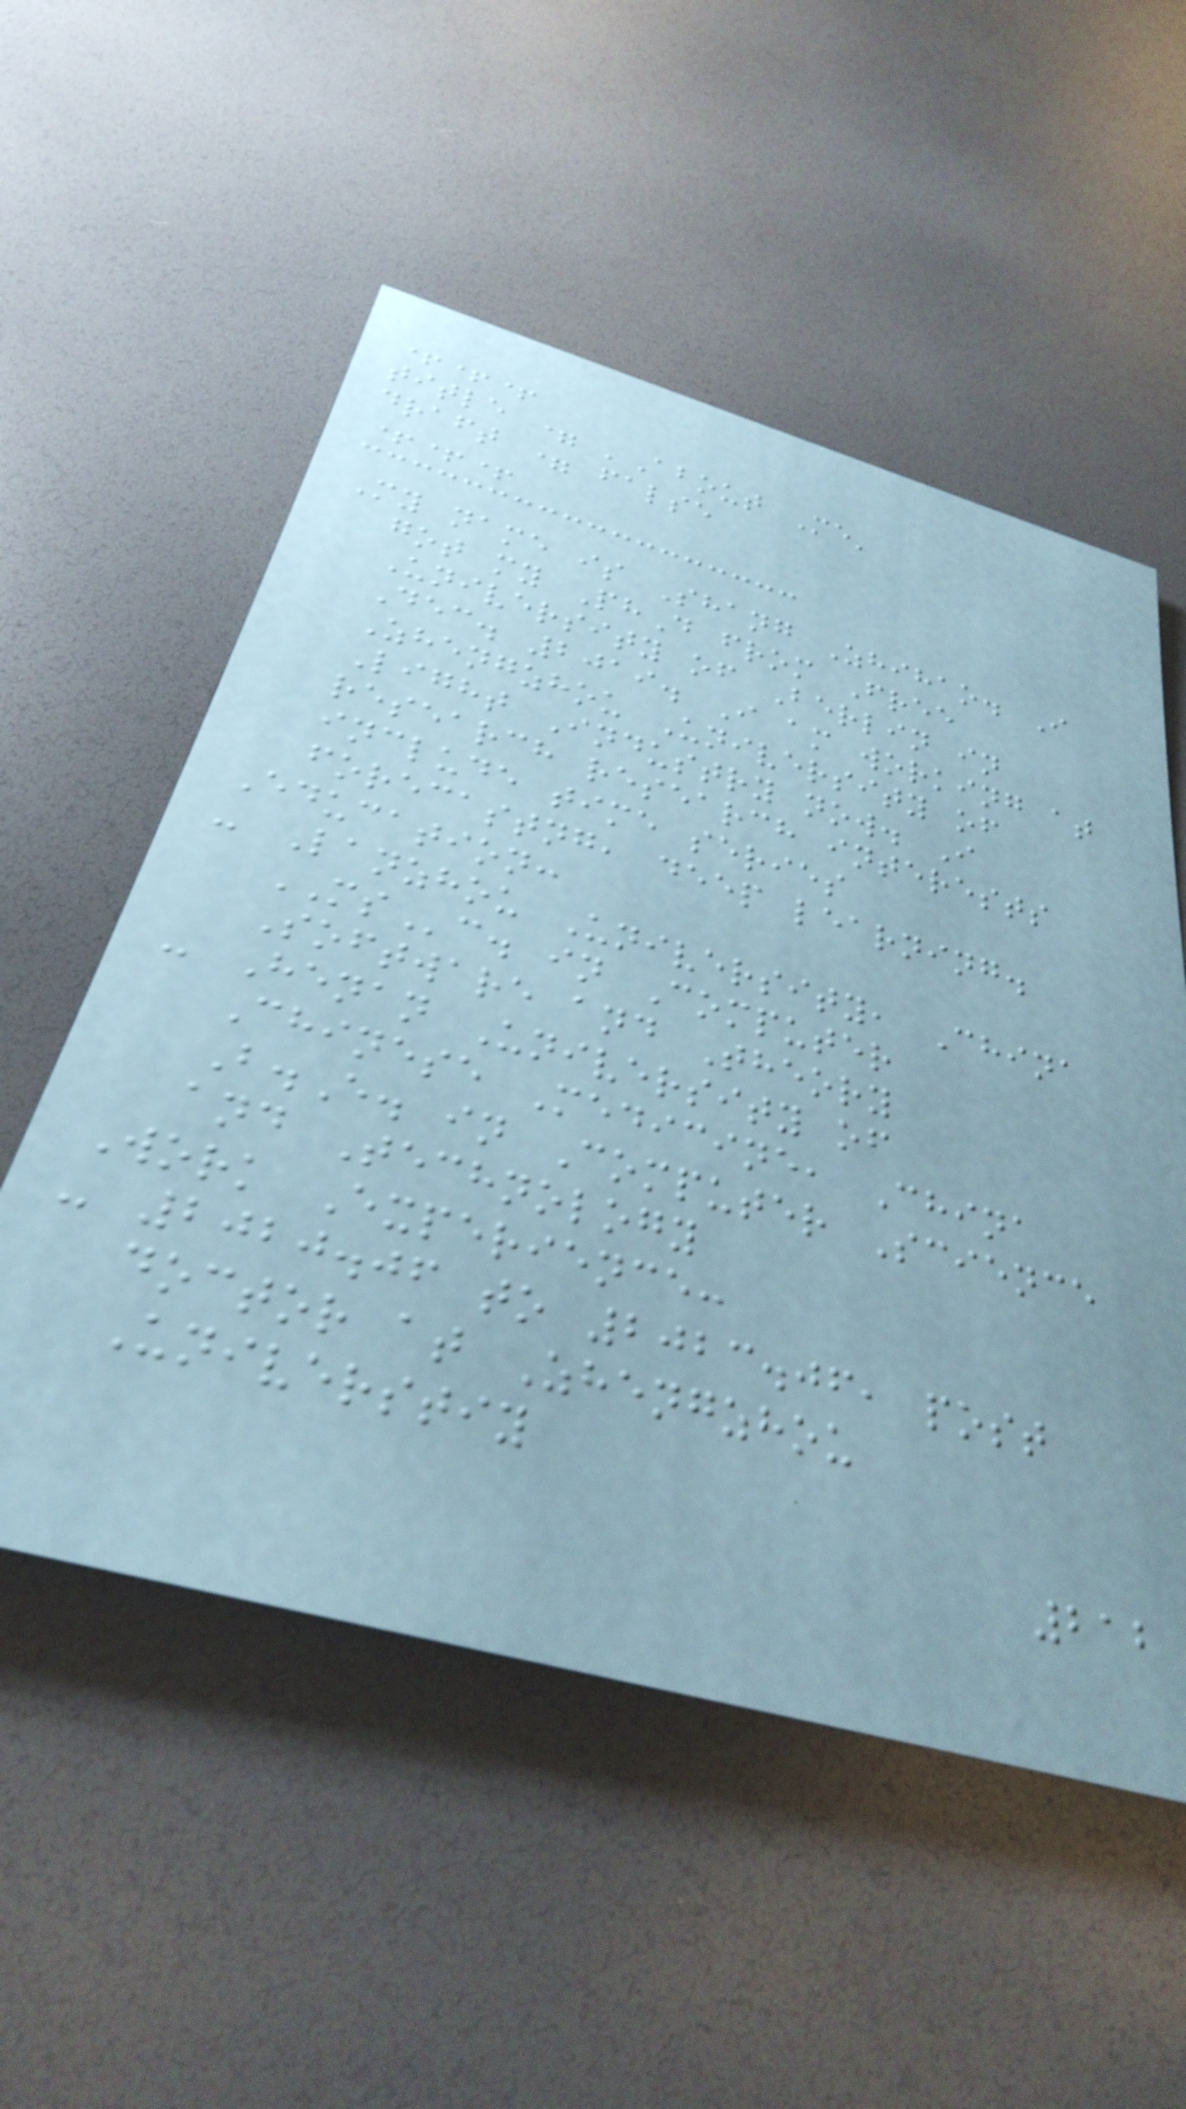+++
title = 'About Me'
draft = false
+++
My name is Shang Zhihao. I
got my PhD from Free
University of Berlin in
Dec. 2019. I am working at
Zhengzhou University of
Light Industry now. I
research research interests
include time series
forecastng, deep learning.
Education:
- Lanzhou University, China
MSc. in Computer
Software and Theory
- Henan University of
Chinese Medicine, China
B.E. in Computer Science
and Technology
Work Experience:
- 2020.06 to 2023.06, post
doctor at Zhengzhou
Universtiy
212
